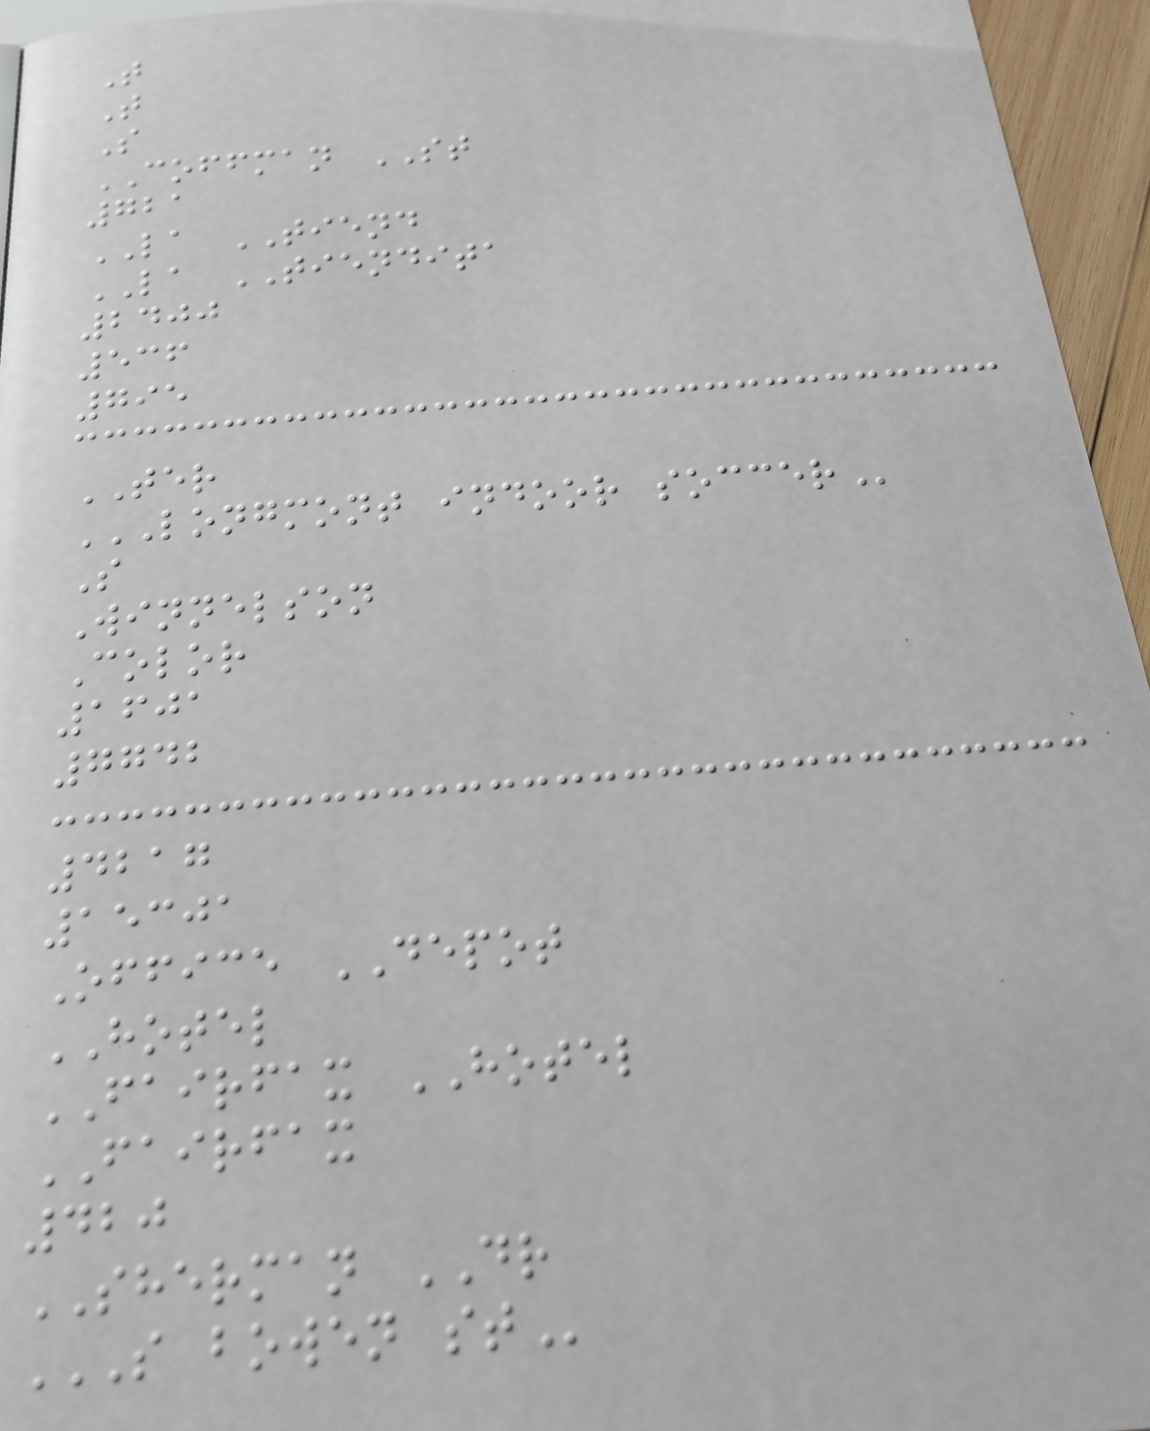T
T
S
COFFMAN ST
721
LA TIEND
LA TIENDITA
2400
536
795
TER
LONGMONT INDOOR SOCCER
S
Winnelson
Color
1601
7742
4217
15301
Office DEPOT
HOTEL
FAIRFAX HOTEL
FAIRFAX
420
SHERMAN DR
S BOWEN ST
